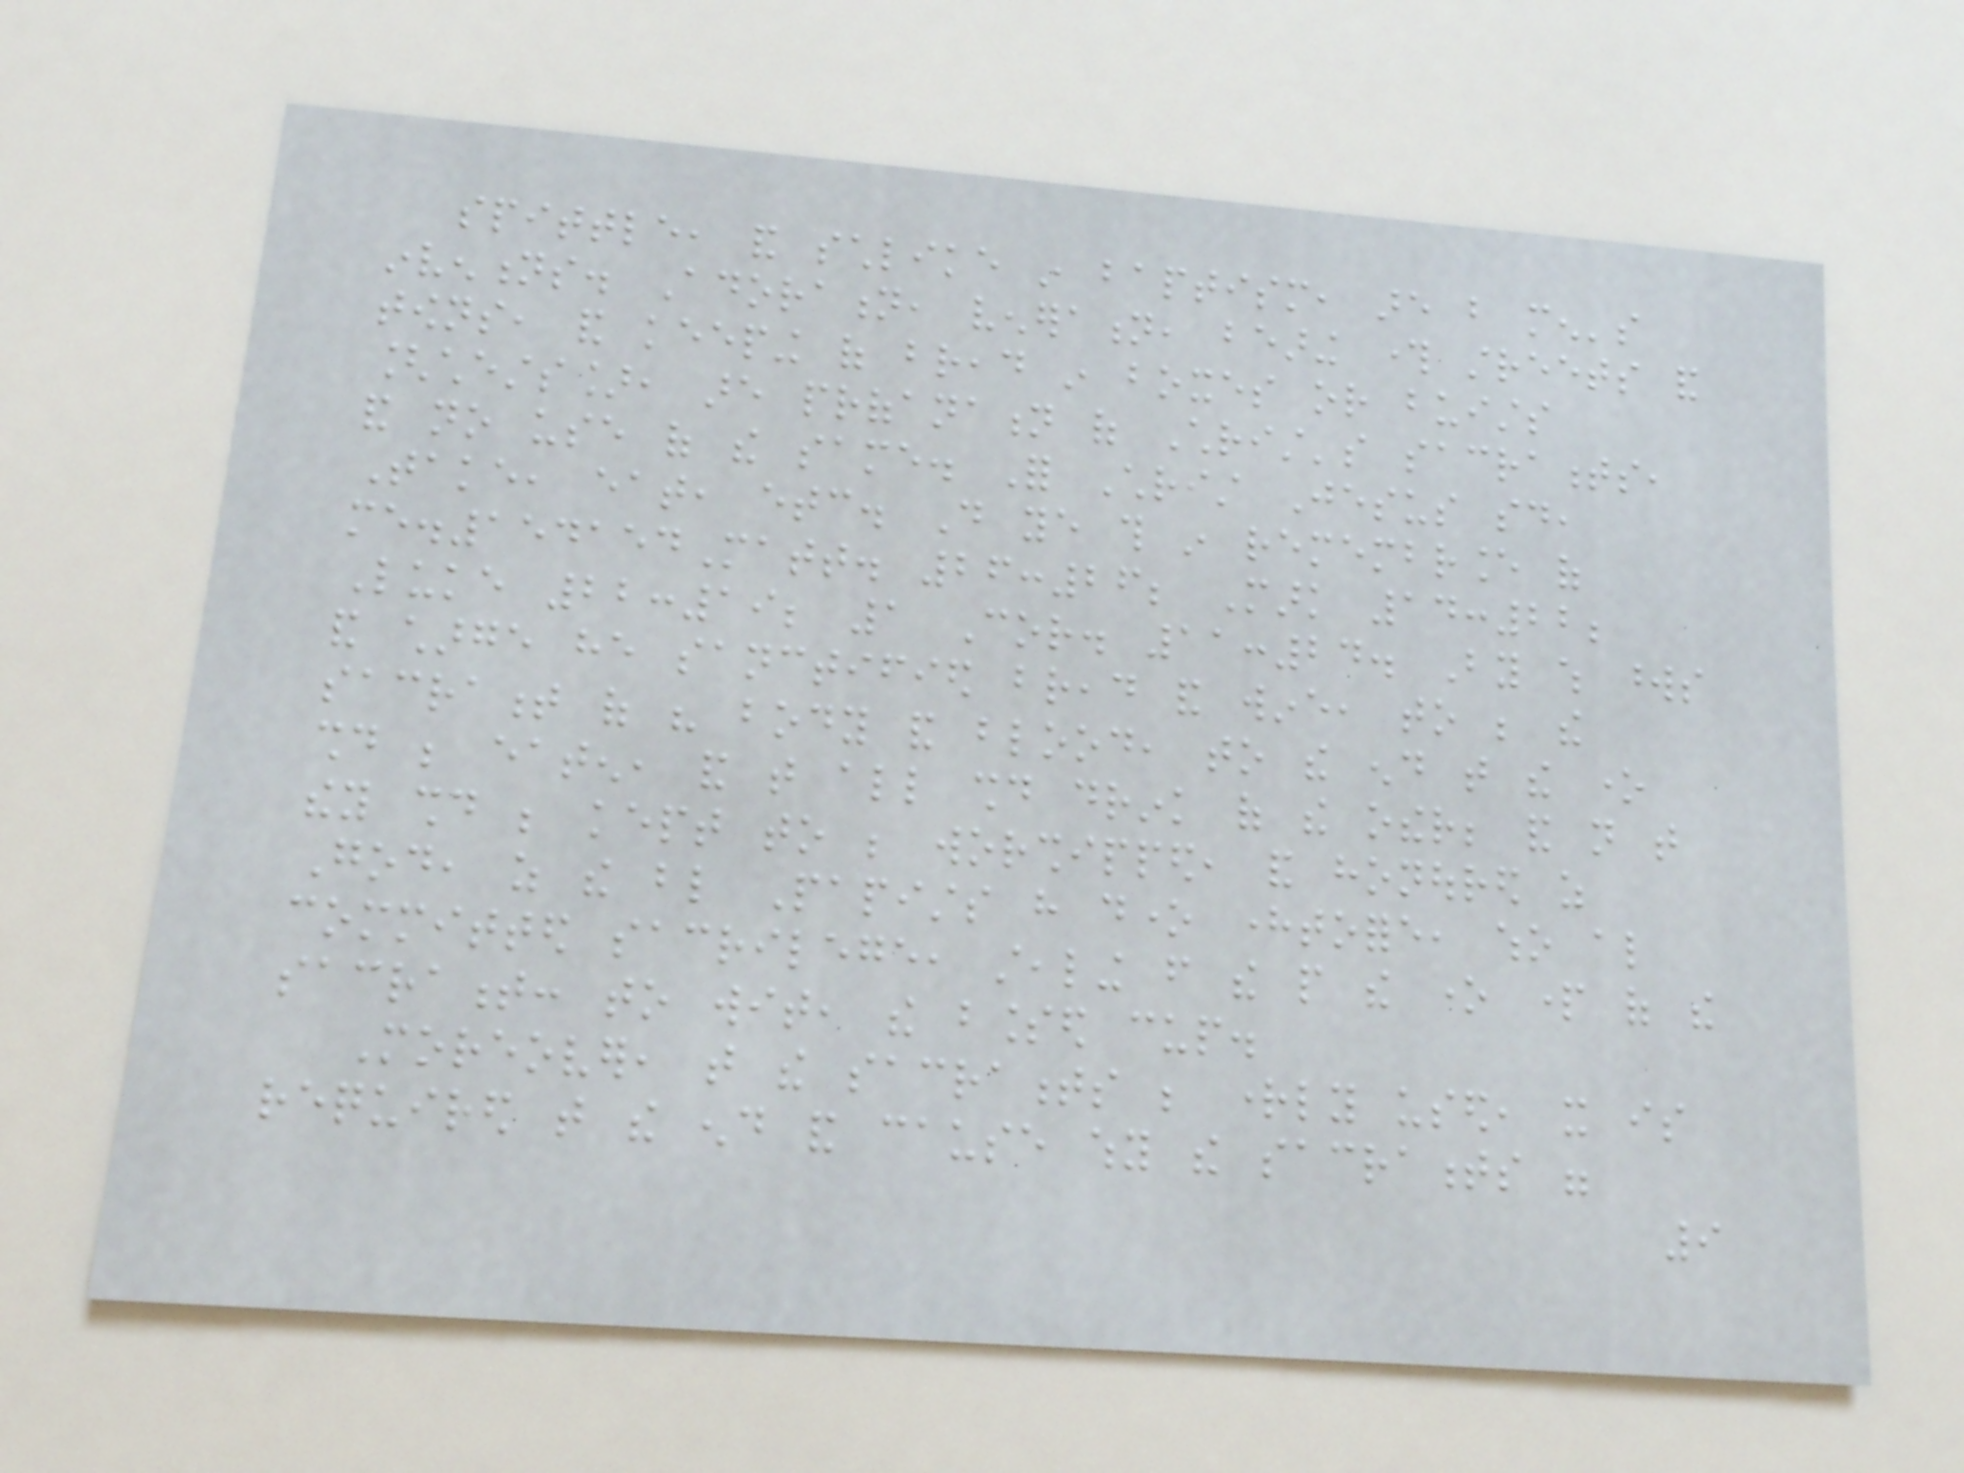spittle, and suchlike in baptism, are but men's
inventions. Adoration, veneration, bearing through streets and
towns, and keeping of bread in boxes or buists
[chests], are profanation of Christ's sacraments,
and no use of the same. For Christ Jesus said,
Take, eat, etc. Do ye this in remembrance of
me.154154Matt. 26:26; Mark 14:22;
Luke 22:19; 1 Cor. 11:24. By which words
and charge he sanctified bread and wine, to be the
sacrament of his body and blood, to the end that the one
should be eaten, and that all should drink of the other; and not that
they should be kept to be worshipped, and honoured as
God, as the blind Papists have done heretofore, who also
committed sacrilege, stealing from the people the one part of the
sacrament: to wit, the blessed cup.
Moreover, that the sacraments be rightly used, it is
required that the end and cause why the sacraments were
9
